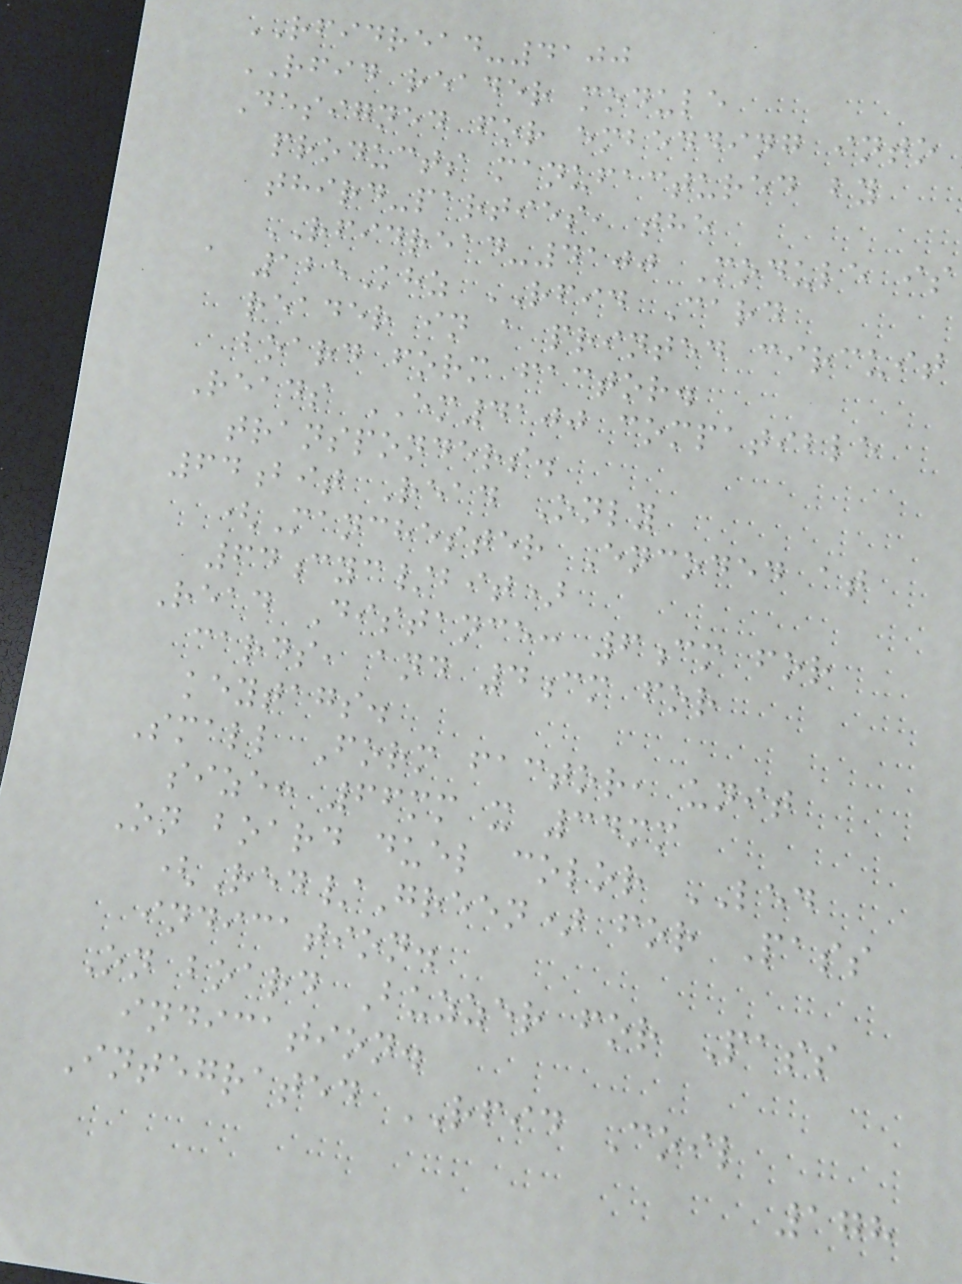RFIDREAD-4100
RFID reader module
Designed for embedding into
products manufactured by
third-parties, the
RFIDREAD-4100 Module is
a 125Khz RFID Card
reader in a printed circuit
board form factor.
Reads EM4100 compatible
transponders.
64bit Read Only
(Manchester Encoded at
64cyc/bit)
Read Distance: 6cm for
cards, and 4cm for
keytags.
Small Form factor, unit
size: 66mm x 34mm
On board duel color LED
(Red/Green) for Pass
indication.
On board Buzzer for Pass
indication.
Integrated RFID Coil
178
